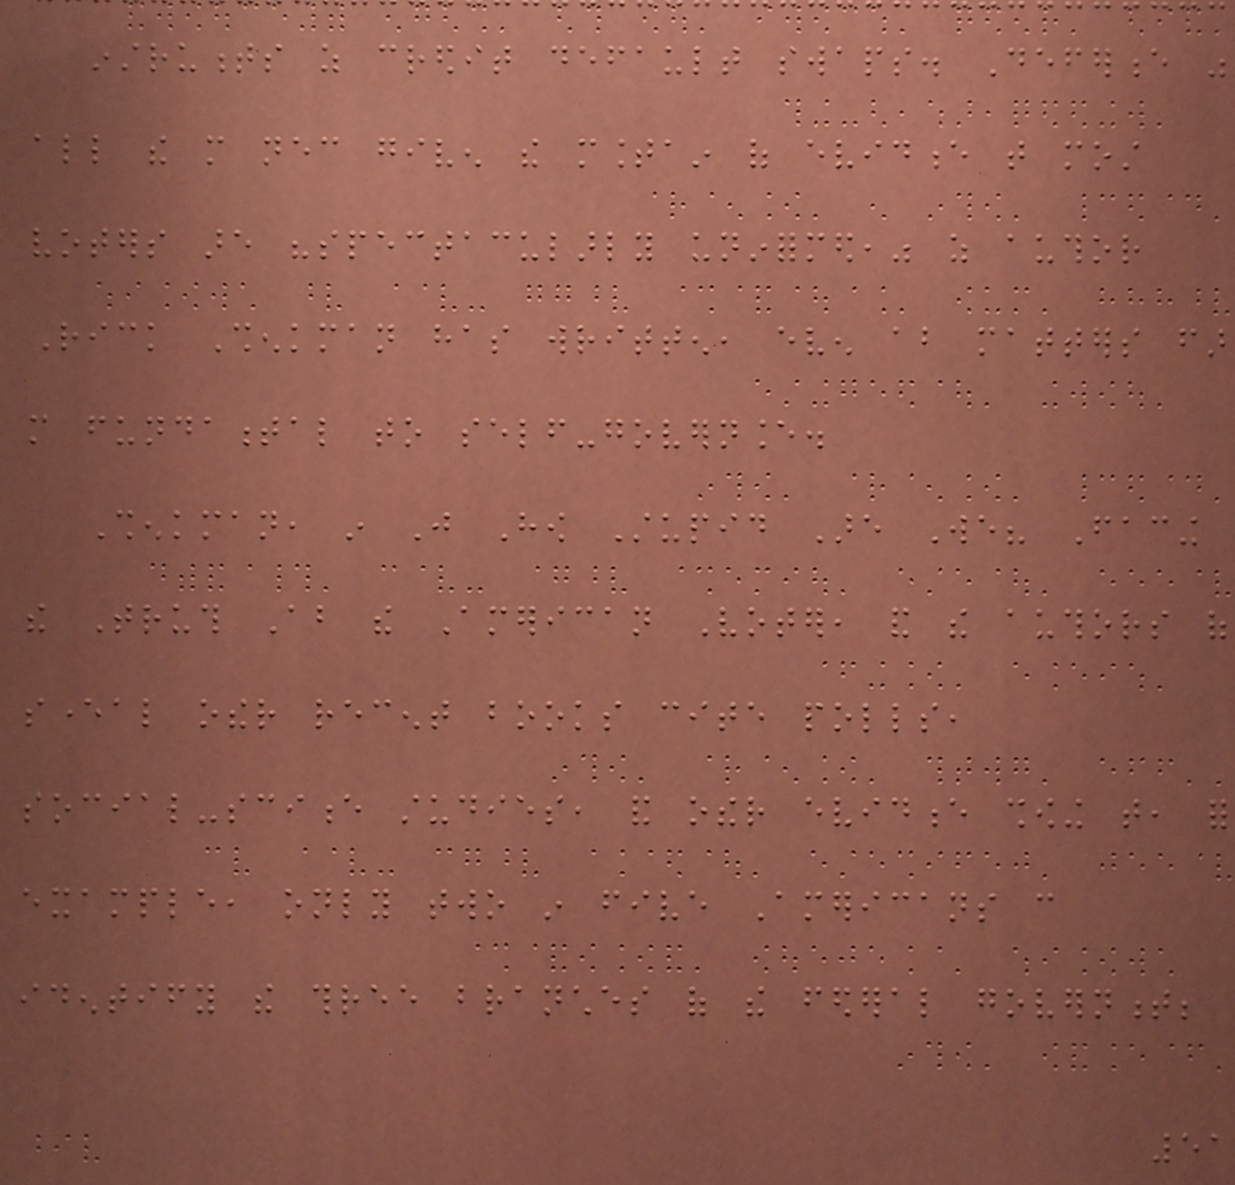instruments as credit default swaps. Deference was
all the more necessary given the mountain of evidence that most
voters are "spectacularly uninformed," as author
Rick Shenkman has written, even about matters far
more fundamental to self-governance.
Shenkman, in Just How Stupid Are We? Facing
the Truth About the American Voter, and the authors of
several other recent books cite polls,
social-science studies, and other evidence showing that, for
example, only two in five Americans can
identify the three branches of the federal government;
51
